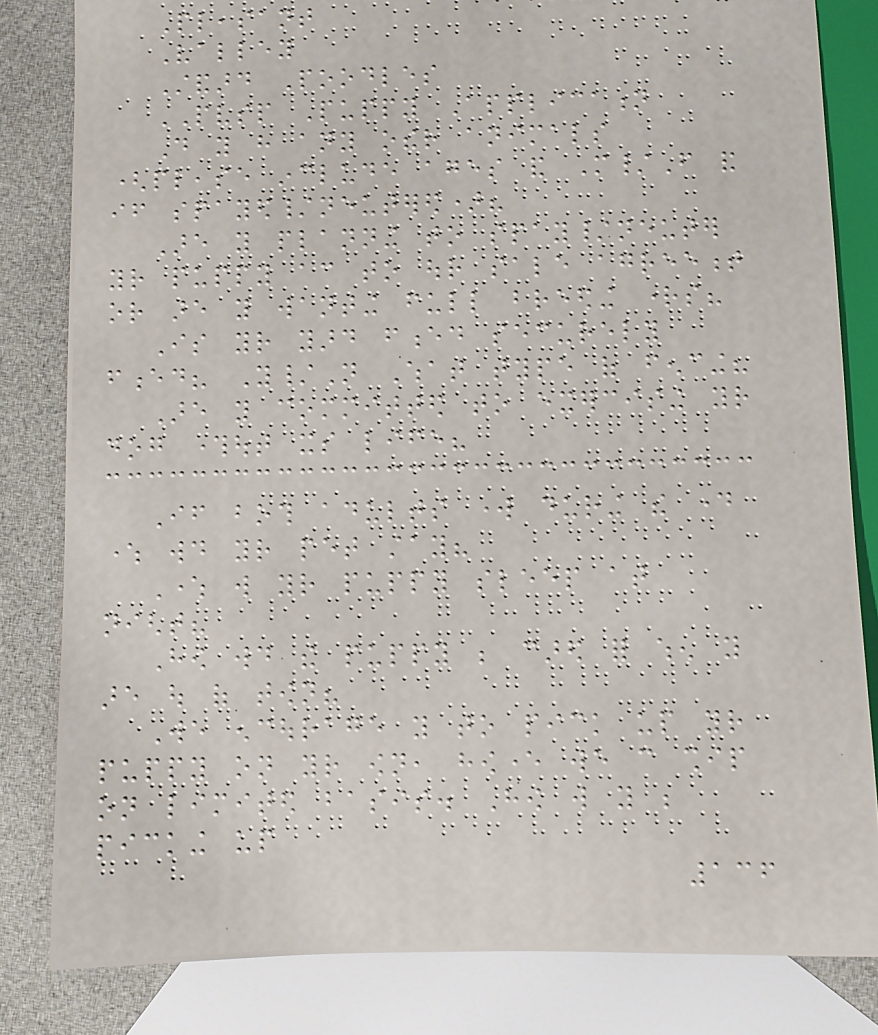Pleasant
Valley
Standard Poodles
PVSP Puppy Application
Do you have any other animals
(please include ages and M/F and
if spayed/neutered)?
Are you planning to spay/neuter
your puppy according to our sale agreement
or are you wanting full breeding rights?
Is your yard fenced securely
fenced? Y/N What type of fencing?
Are you committed to exercising your
dog throughout its life?
If both adults work during the day
where would your pet stay?
Where will your puppy sleep at
night?
How would the puppy be cared for when you
are out of town?
We encourage you to pick up your
puppy on your own, however we can ship
on limited basis. How will you be
picking up
136
